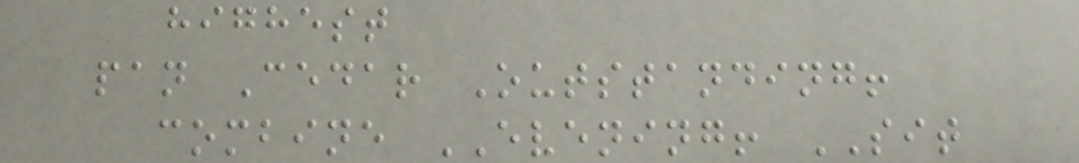highest
pan Cedar Outstanding!
combine EVENING! SIT
